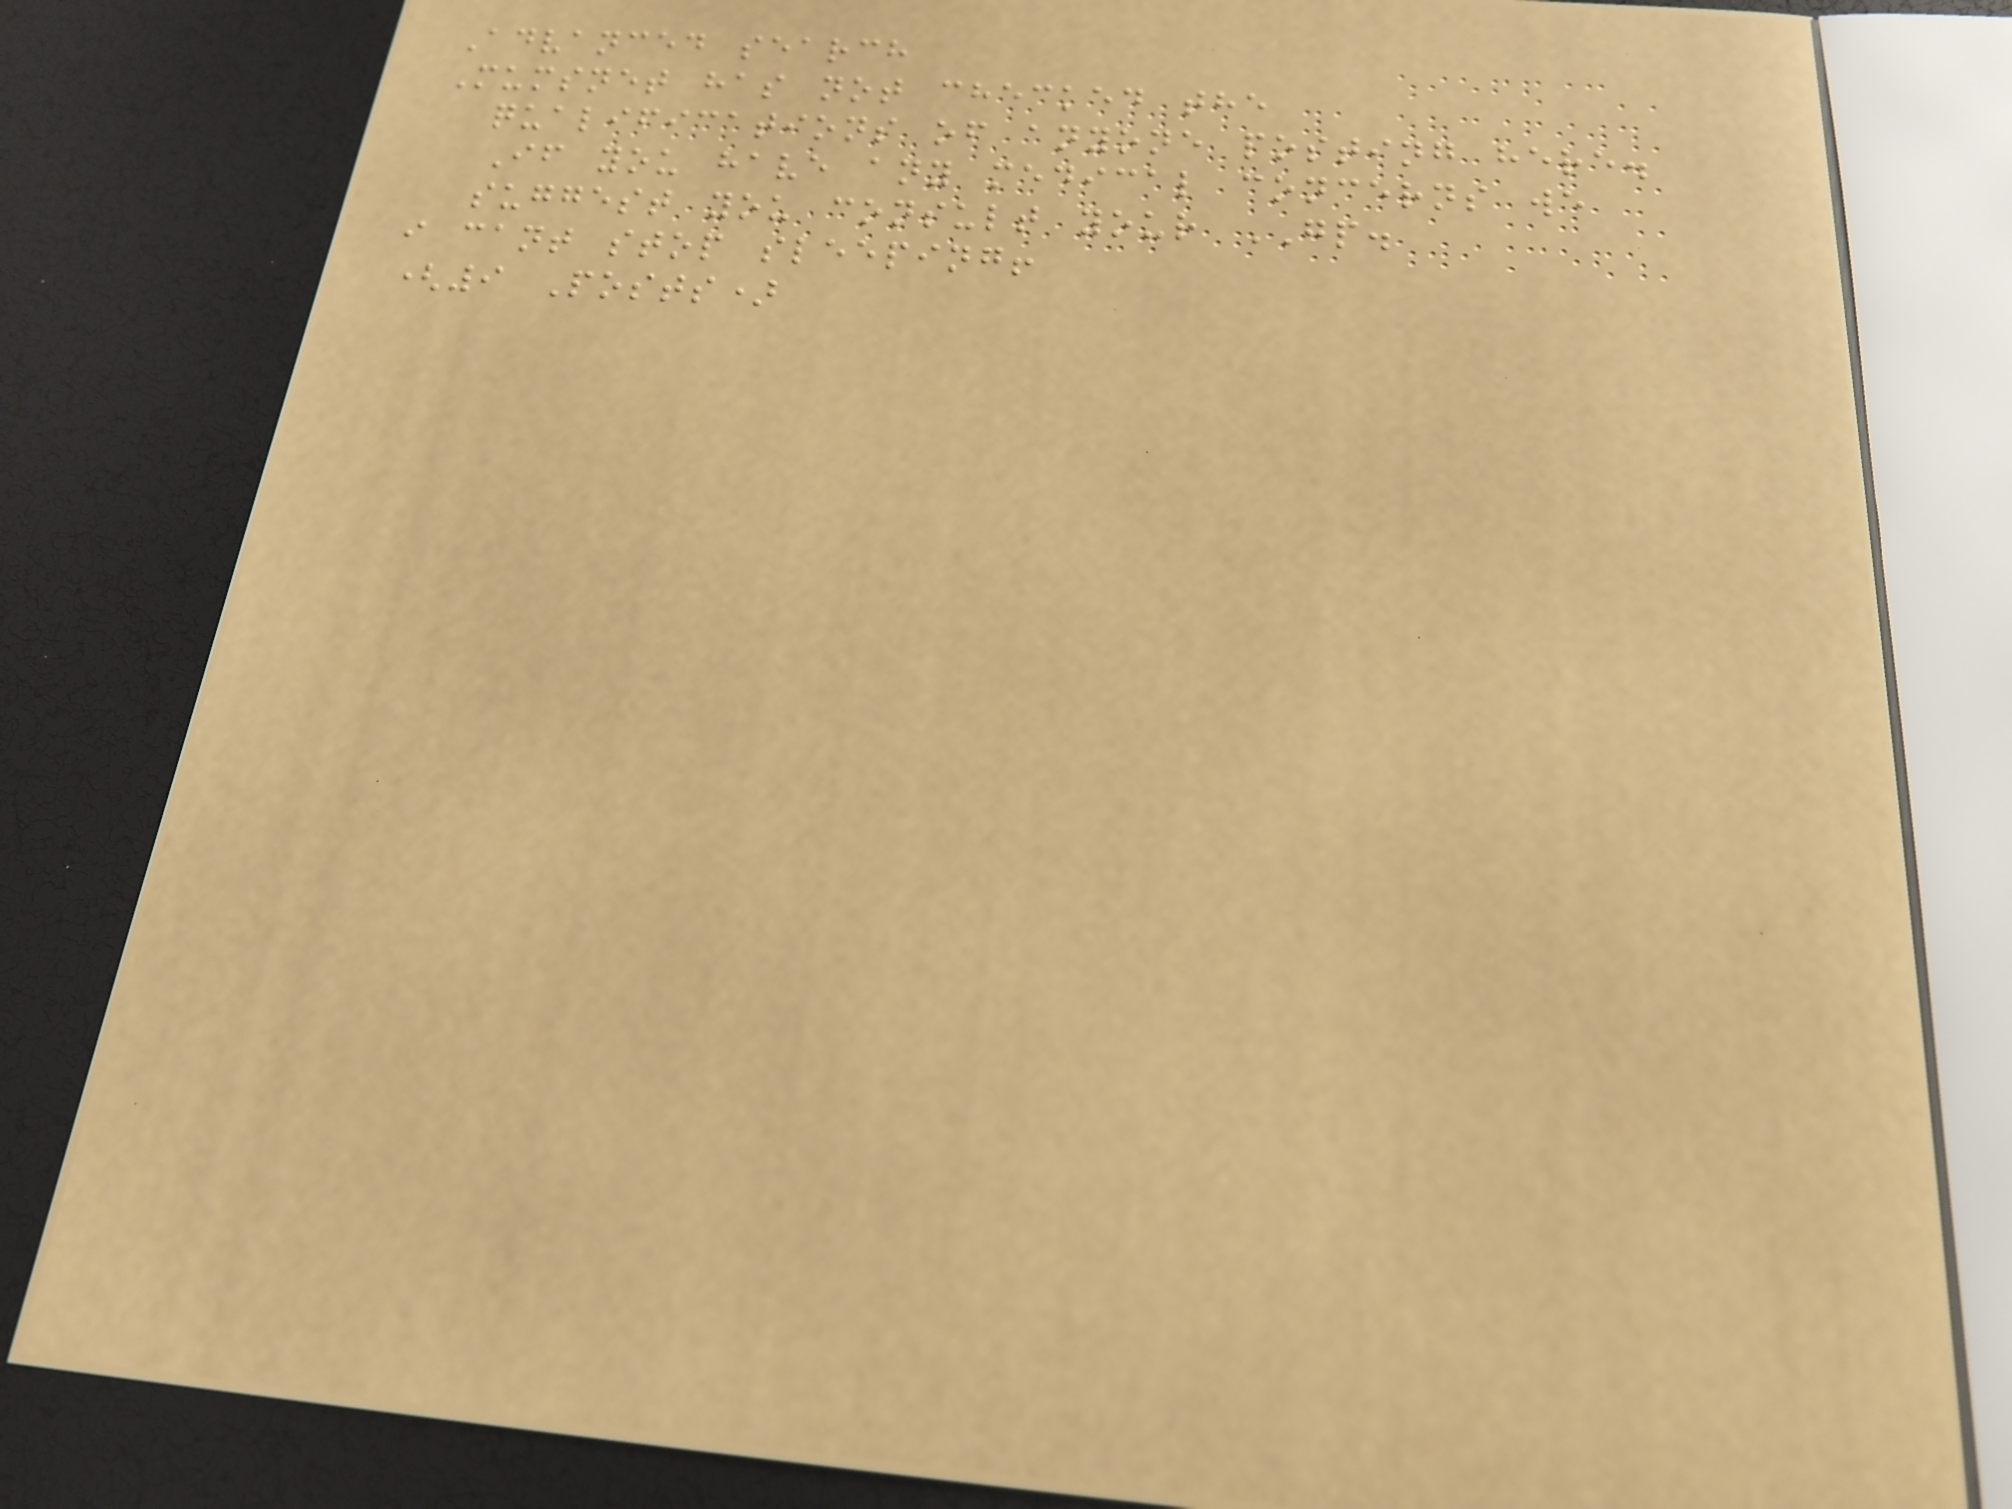Advanced search
Mumsnet has not checked the
qualifications of anyone posting here.
If you have any medical concerns we
suggest you consult your GP.
i cant stop sleeping!
(9 Posts)
